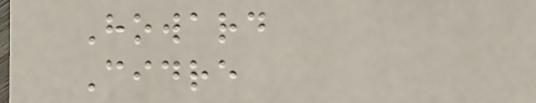Howard
Cidre
